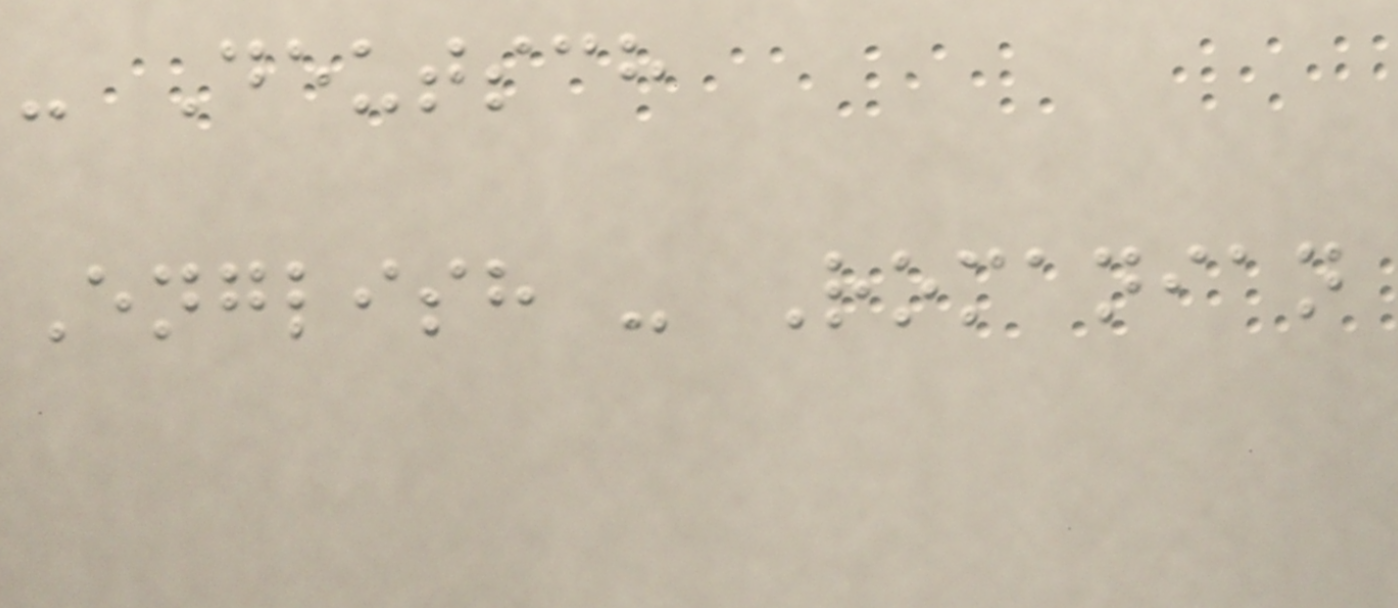- Deutsch
English - Romanian
